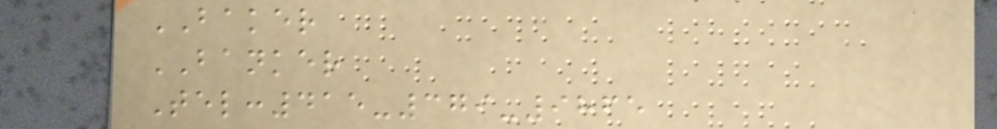BAKER
BANKER
Tel:415-379-9865
